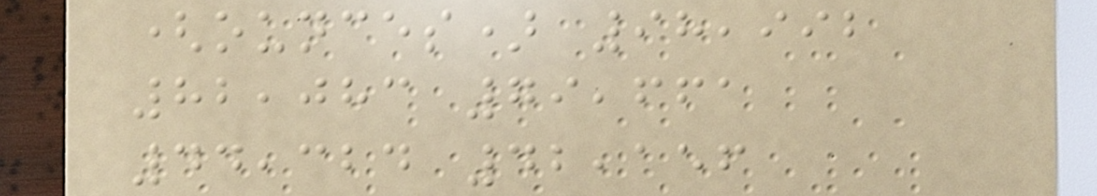(ounces) 98,992
82,083 79,661
44,324 42,156
